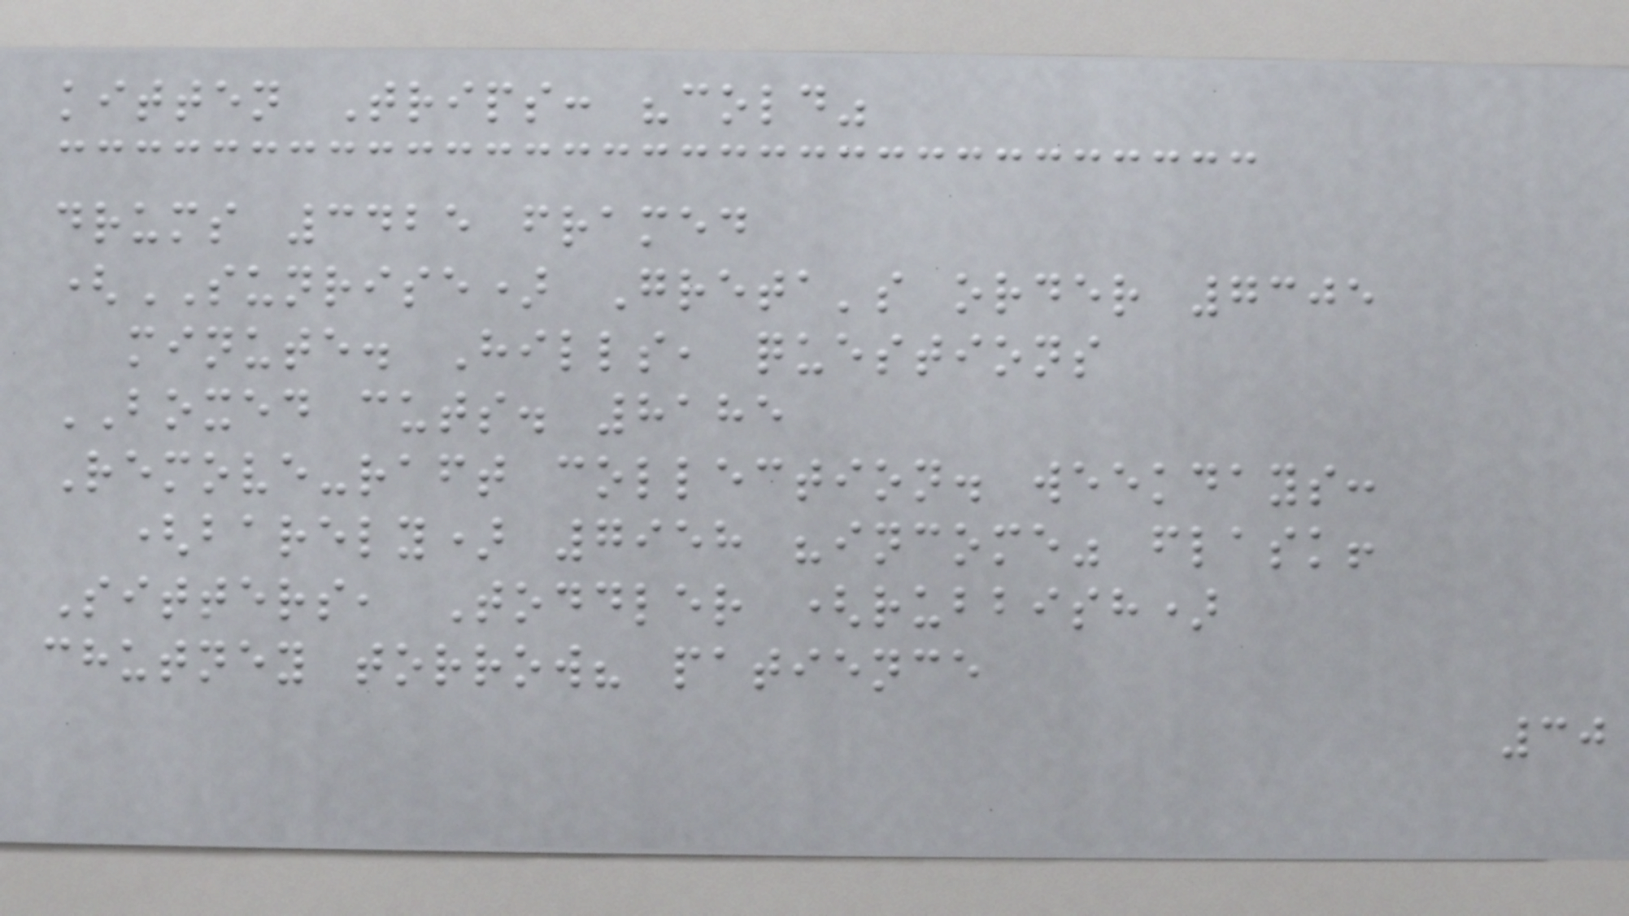kitten Trips: "cold"
drums 3425 framed
(SUNRISE) Greta's order 7305
minute. Hills, questions
BOXED cuts. 8185
Remove-raft collection. weekdays:
(barely) 7958 "income" flask!
Sitters, Toddler (rubbish)
chutney torrow? patience
30
